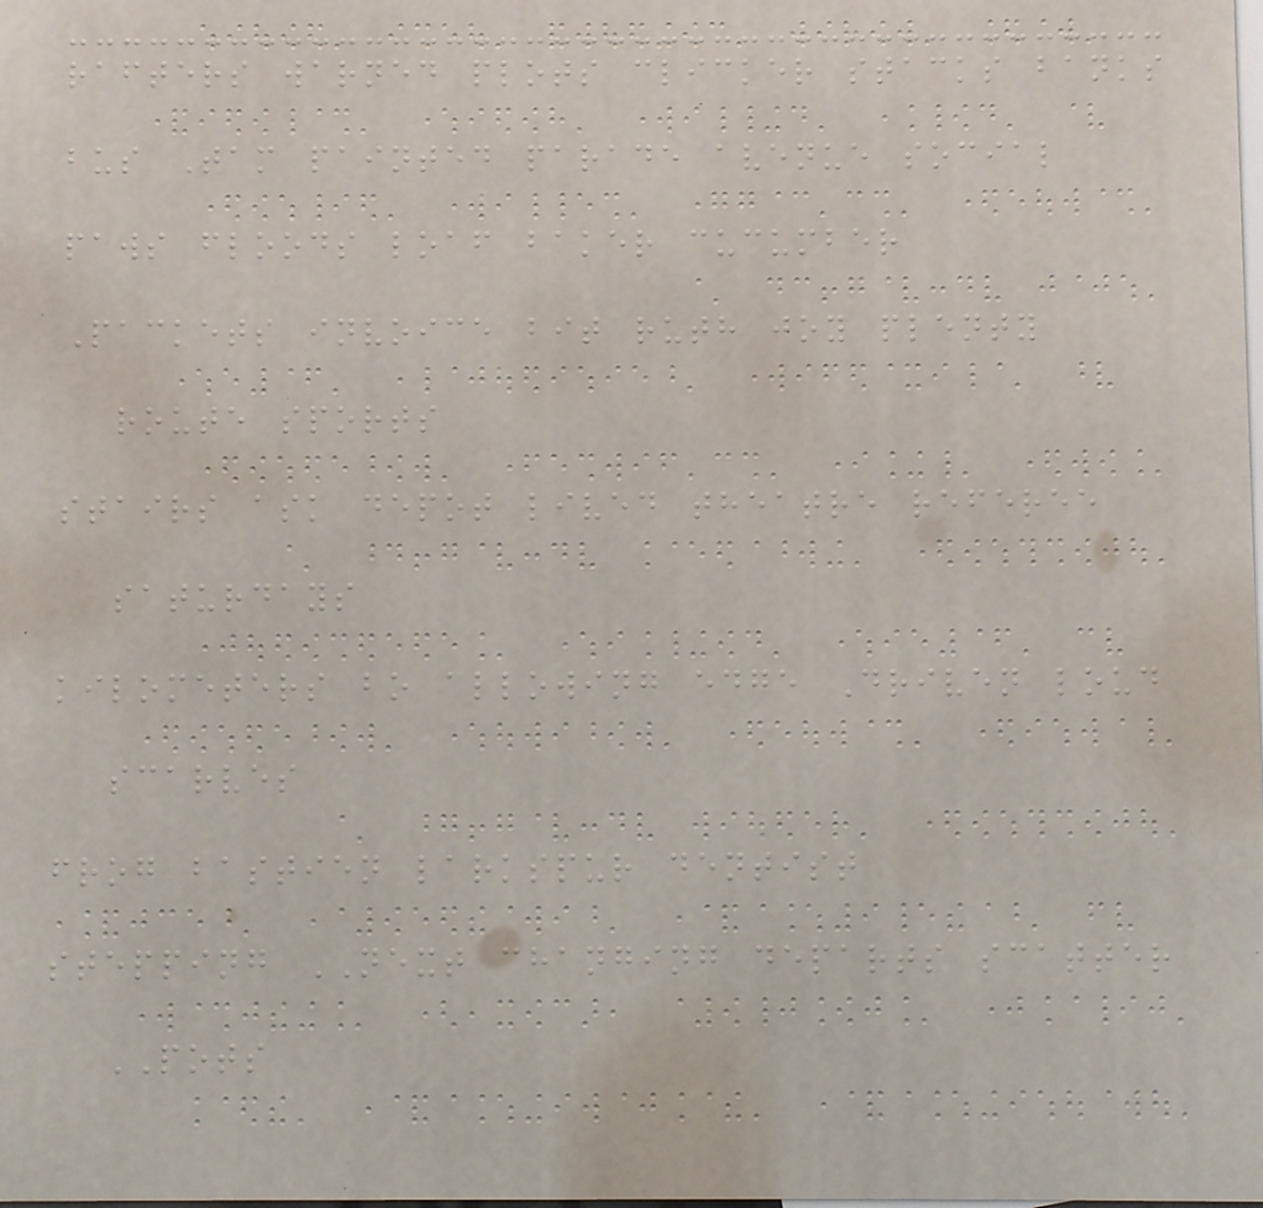rafters warned plots clicker stacks banks
bus Tam painted parade avenue social
paws floods loaf baker cucumber
Packets invoice bit ruth joy plenty
route sports
stairs ask depot lived theatre referee
saturdays
kilometers bo allowing edge Driven loud
scarves
frog bastien larkspur dentist
stepping NEXT changing departs scatter
POTS
